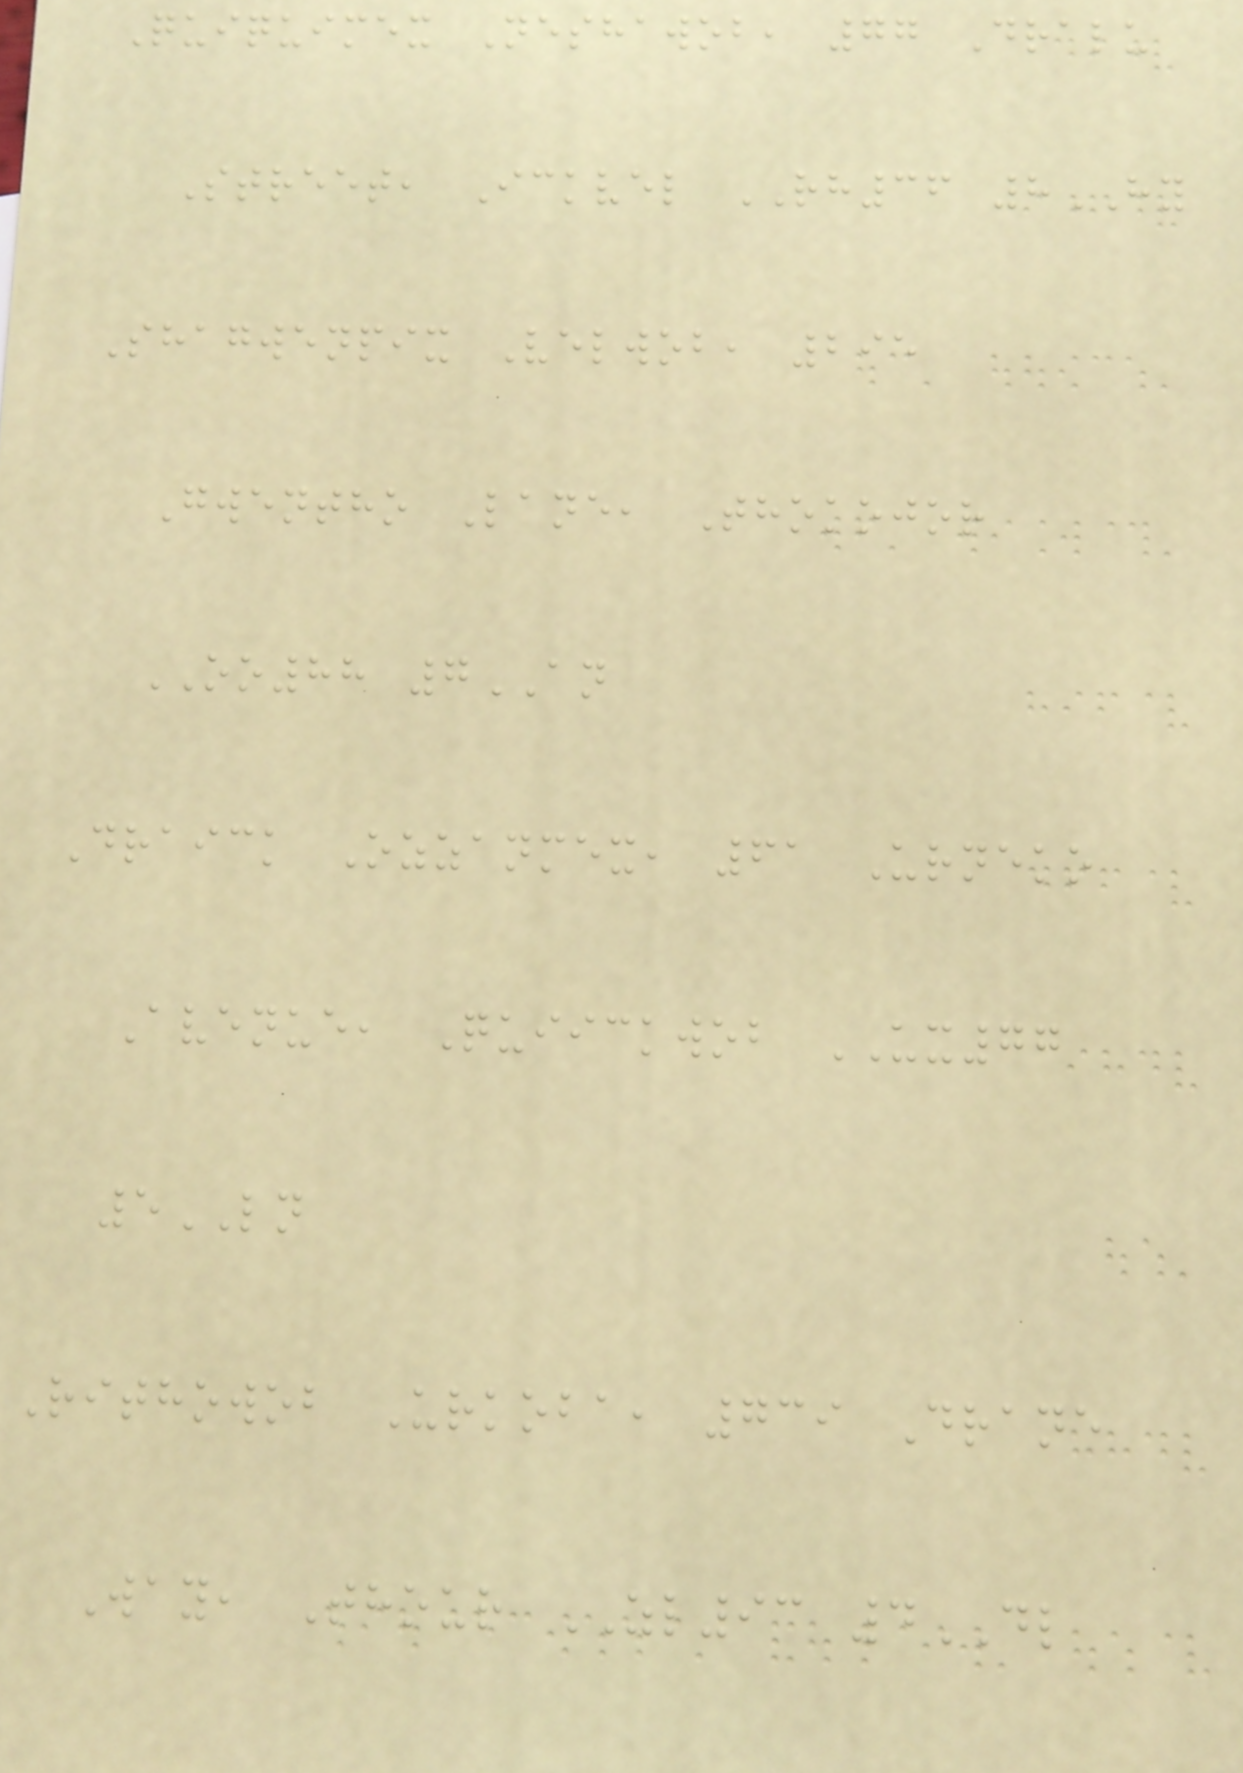Quiquimex Neshawob, 77 Dralu
Street, Ickvel RH36 8HY
Shagwenpix Velwob, 295
Gwentho Lane, Thokojor
OO88 7AN
Draick Ozzanmex, 61 Urneko
Avenue, Quiickwob UX77
5LN
Rithowob Urkoba, 739 Drane
Way, Thour ZL93 4DL
